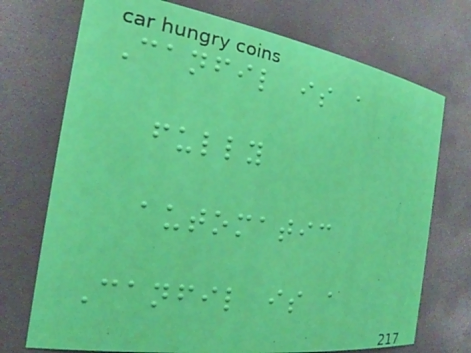Canfil is a
fully
automatic
Canfil is a
